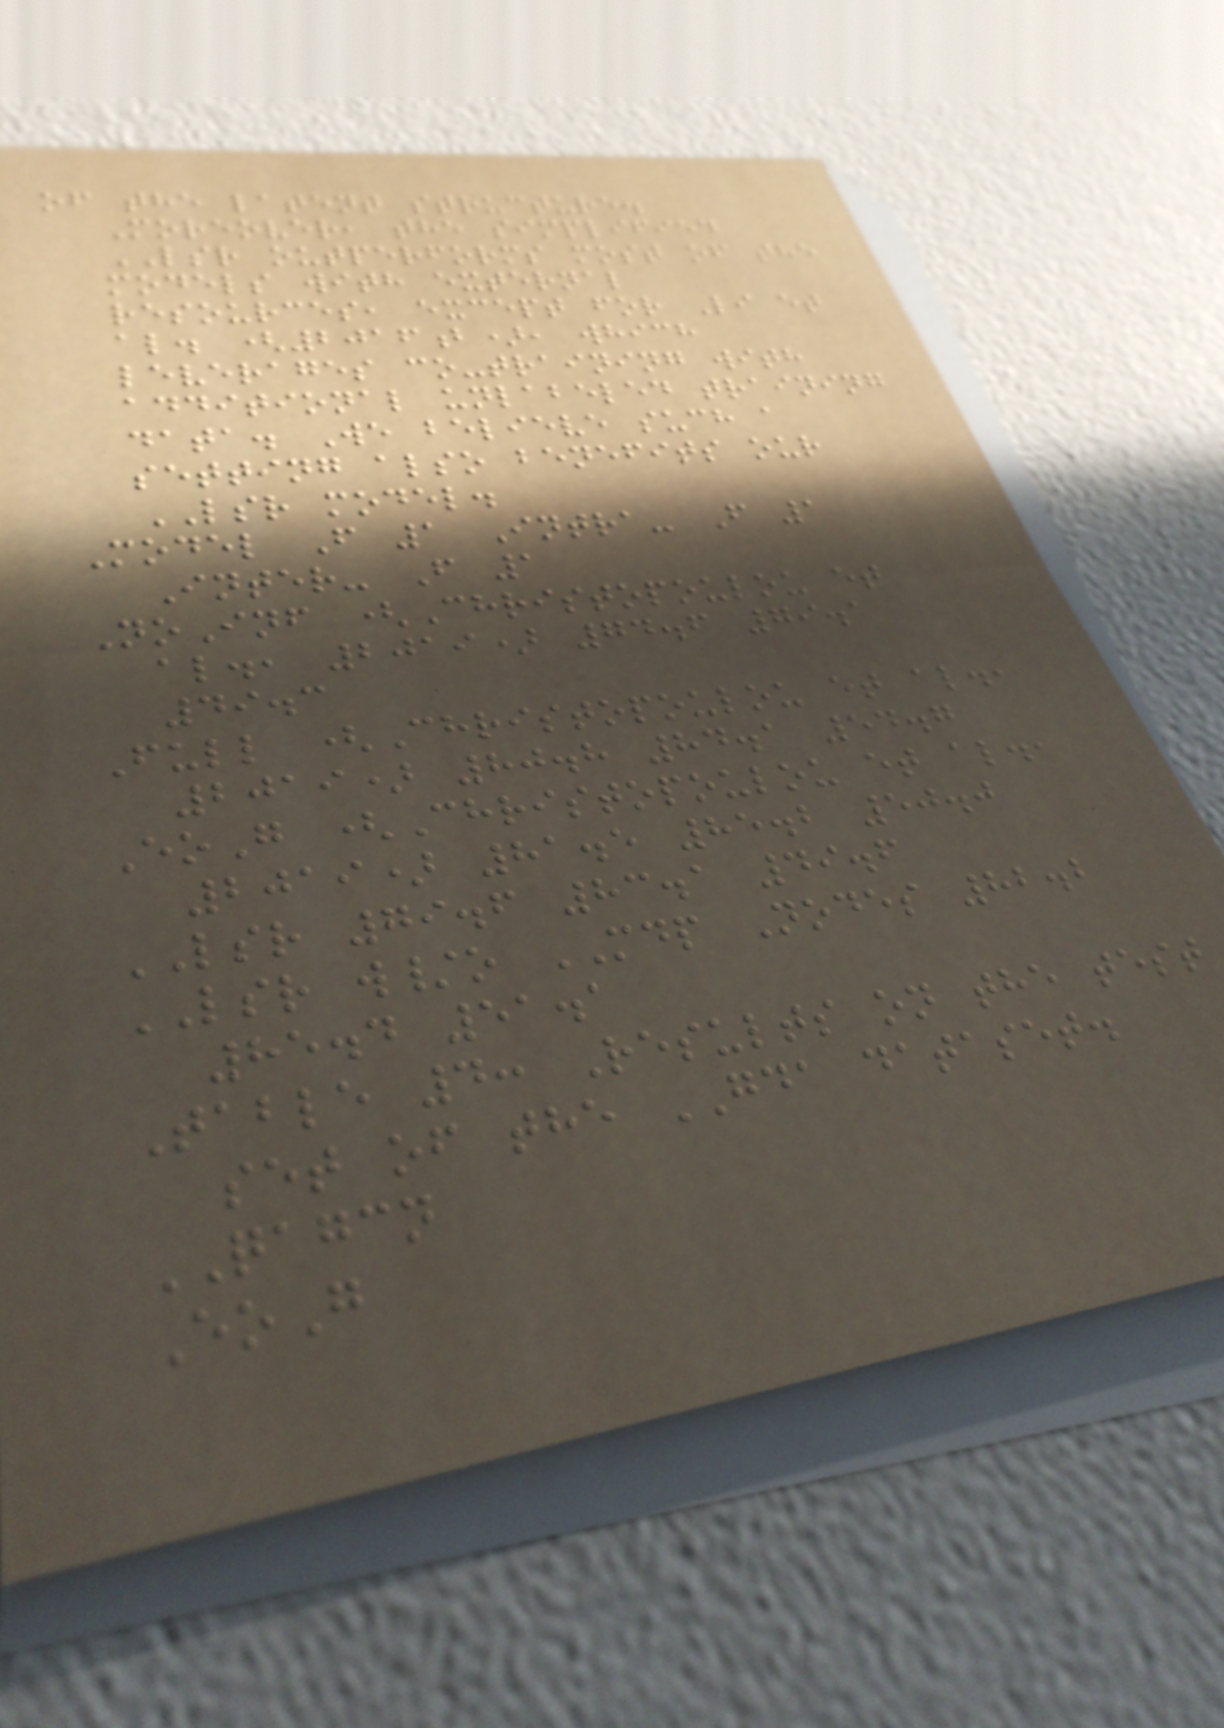of the latent structure.
Moreover, the simplified
LSR outperforms most of the
models with external
resources, except for Li et
al. (2016b), which
leverages co-training with
additional unlabeled training
data. We believe such a
setting also benefits our
LSR model.
Model F 1 Intra- F 1
Inter- F 1
NoInf (Christopoulou et
al., 2019) 74.6 79.1
49.3
Full (Christopoulou et al.,
2019) 80.8 84.1 54.7
EoG (Christopoulou et al.,
2019) 81.5 85.2 50.0
LSR 79.6 83.1 49.6
LSR w/o MDP Nodes 82.2
85.4 51.1
Table 4: Results on the test
set of the GDA dataset.
QAGCN
EoG
